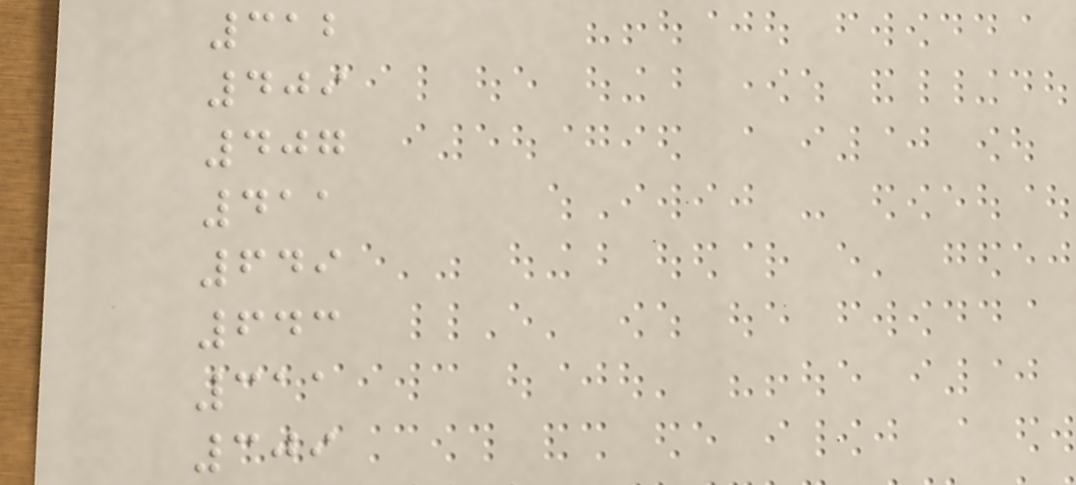312
409
407
411
649
643
311
309
